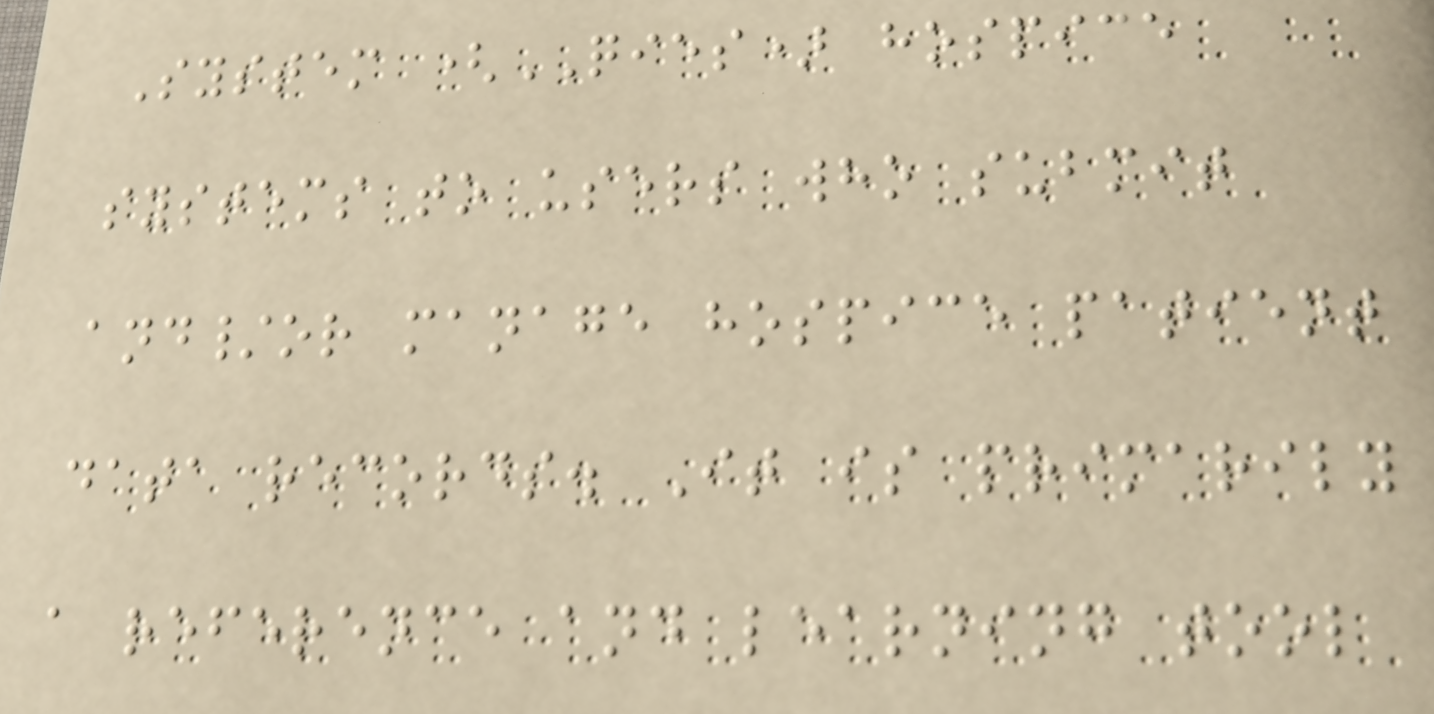System (QIES) hospice
systems to users who submit
and/or manage hospice patient
data records. It is primarily
a reference and learning tool
